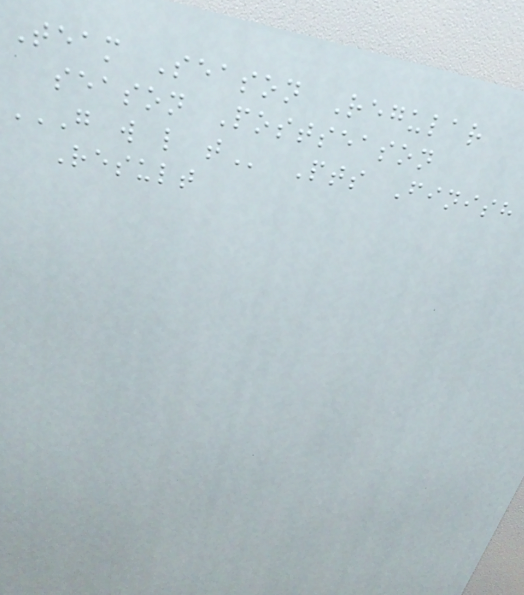Team Season Regular
season Postseason
G W L T Pts Finish
Result
